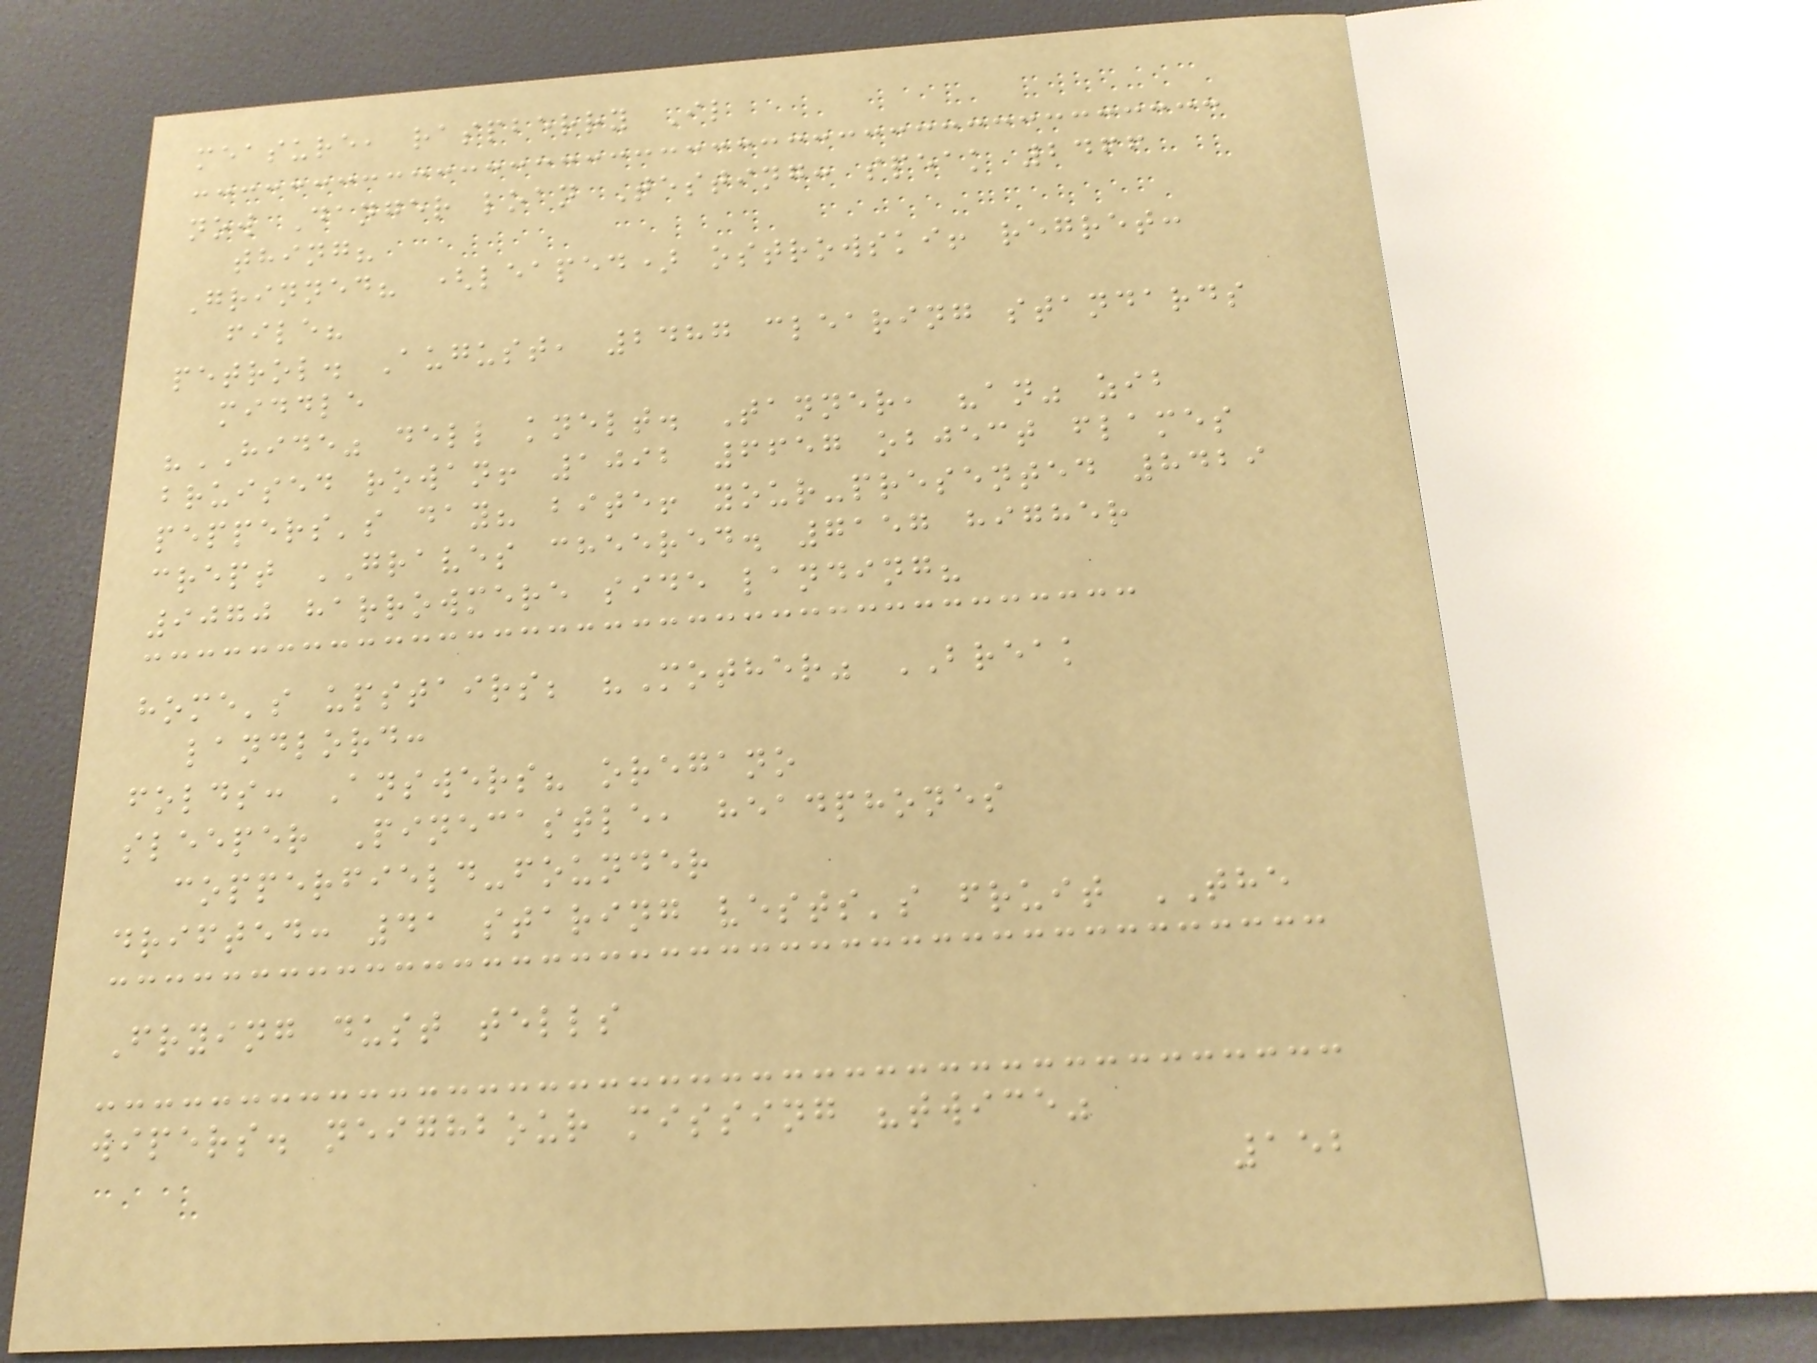measure, raspberry Il
now Danger loan Testing: speak 2466
thing?
Grinned? (leaped) ostrowski! regret:
file?
petrol. August, 2487 clearing standards
middle
"HIDE" dell knelt. Tanner, "an" zib
bruised rowan! 1092 6657 object flames
peppers's day? bite! your-presented 8429
crept GRAVES cheered. 7157 higher
9070 harrowmere side landing?
home's upstairs; "Mother" BREAK
landlord:
folds: Answers? oregano
sleeper Pinecastle, headphones
copperfield-founder
drifted: 41 staring vests's fruit THE
Frying dust tells
wipers. neighbour missing "twice"
152
